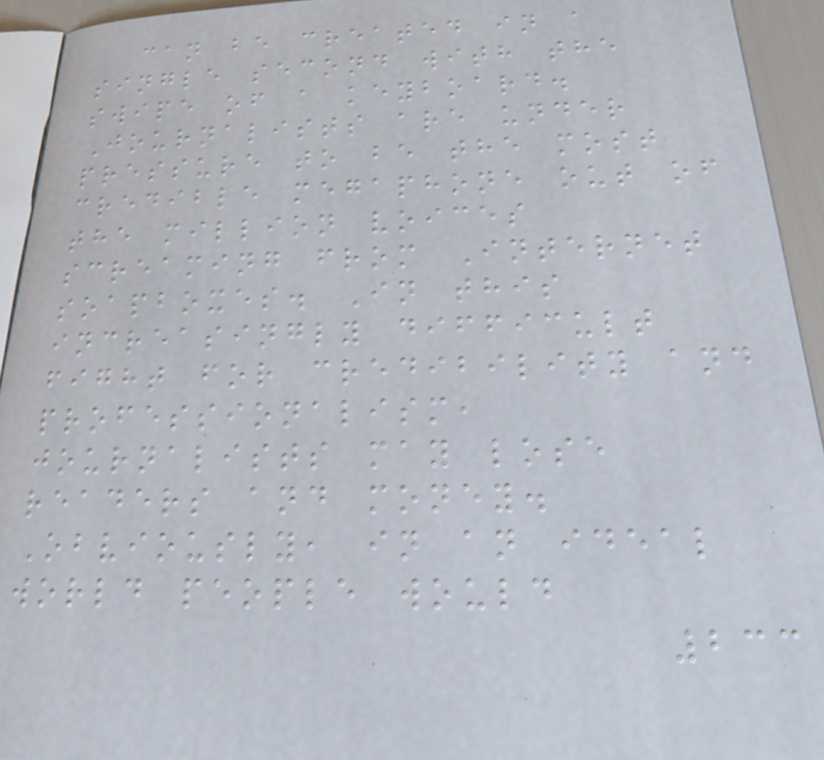can be created in a
single second with the
swipe of a keyboard.
Journalists are under
pressure to be the most
credible megaphone out of
the million voices
screaming from Internet
soapboxes. In this
increasingly difficult
fight for credibility and
professionalism,
journalists may lose
readers and money.
Obviously, in an ideal
world people would
233
